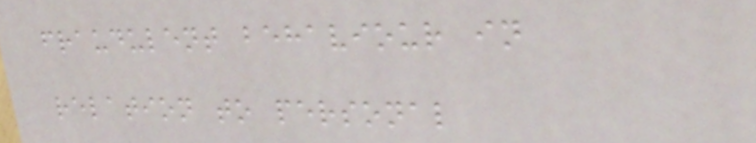fraudulent behaviour in
relation to personal
